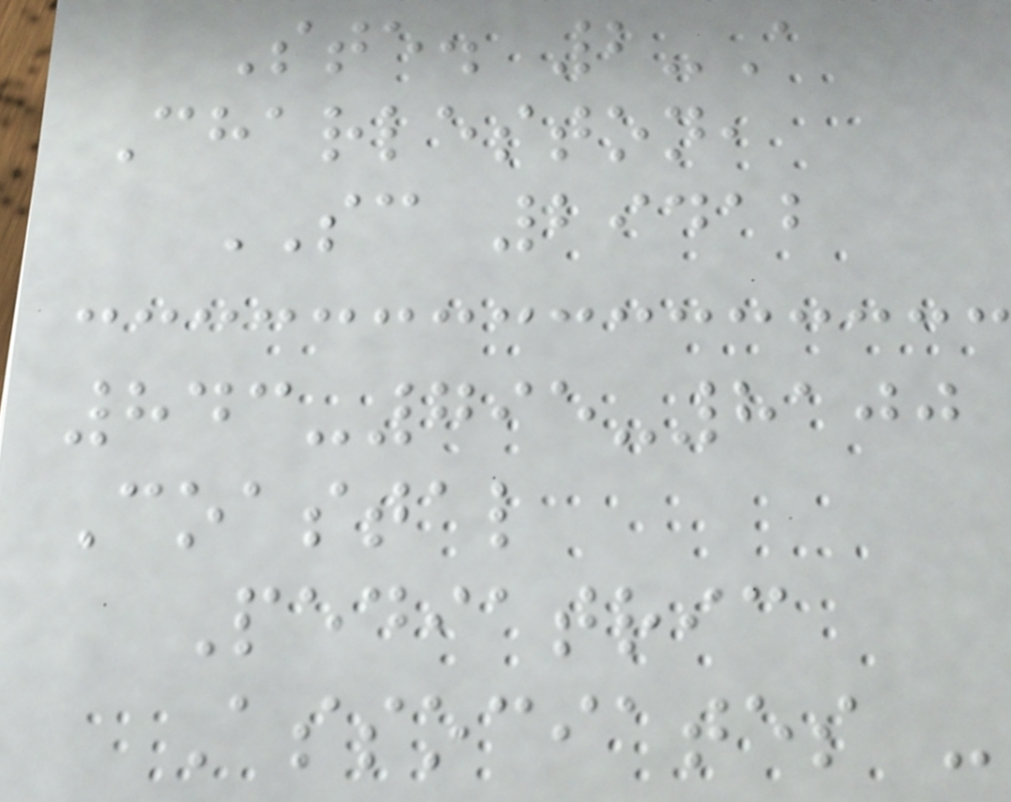Ste. 2-A
Charleston,
SC 29412
843-795-8100
Coastal
Pediatric
Associates -
